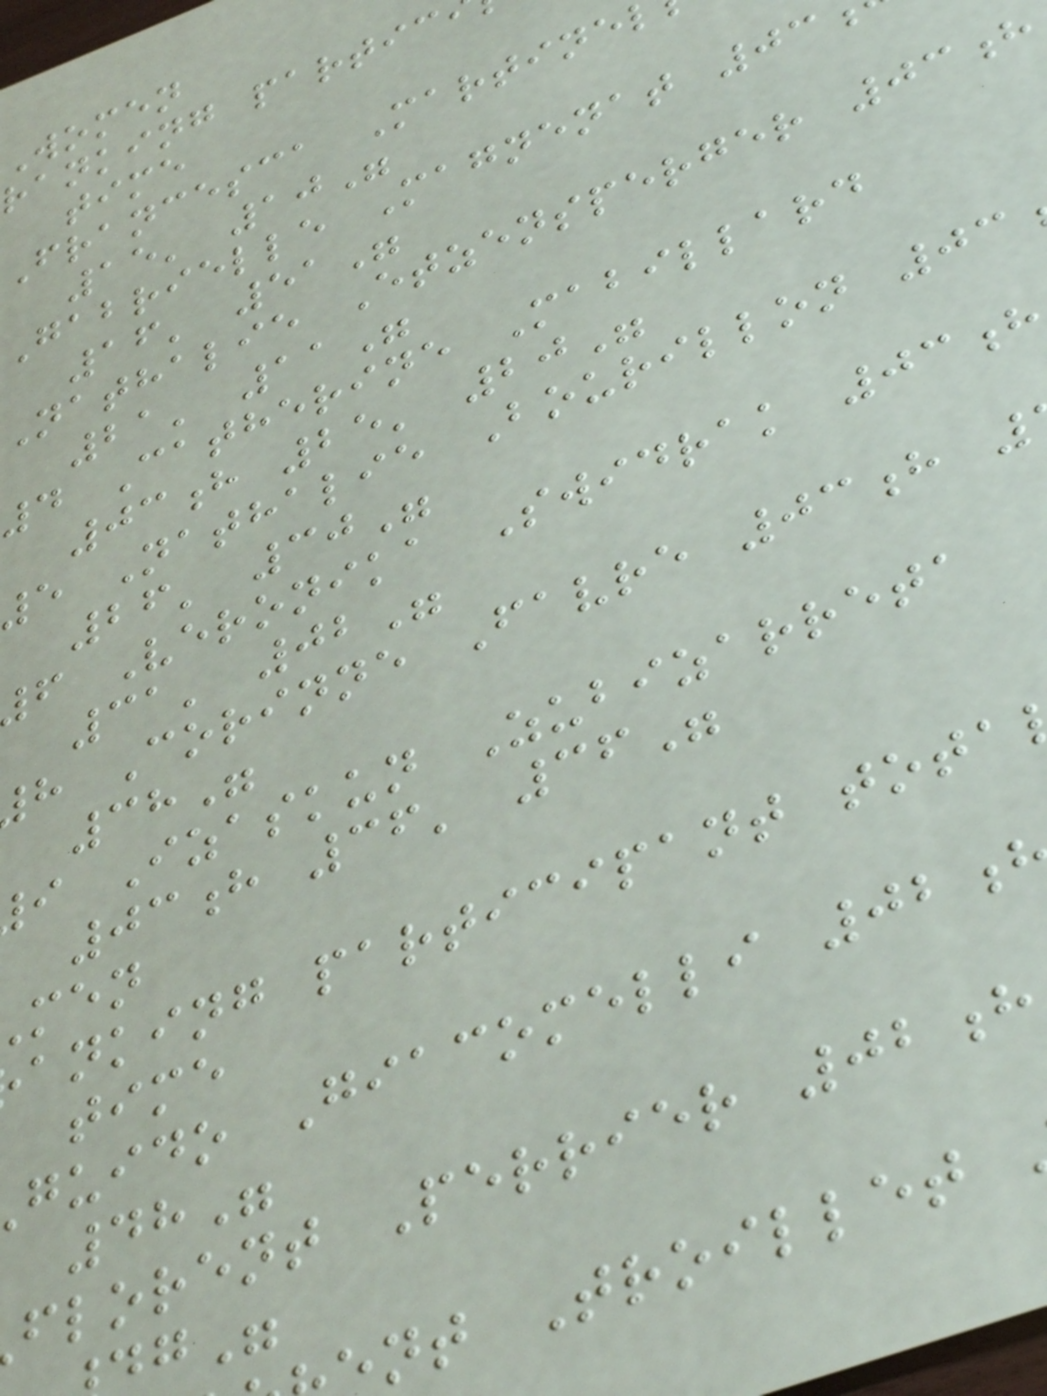Women
ranking partic
time
Francesca Martine
15' 10"
Gabrielle Magnenat 03
16' 51"
Nathalie Etzensperger 03h
21' 11"
4 Catherine Mabillard
03h 25' 20"
5 Nathalie Bourillon 03
26' 30"
f Veronika Swidrak 03h
31' 02"
h Corinne Favre 03h
38"
i Izaskun Zubizarreta
03h 36' 36"
anking participant tota
time
guido Giacomelli 02
48"
florent Perrier 02h
nt Troillet
